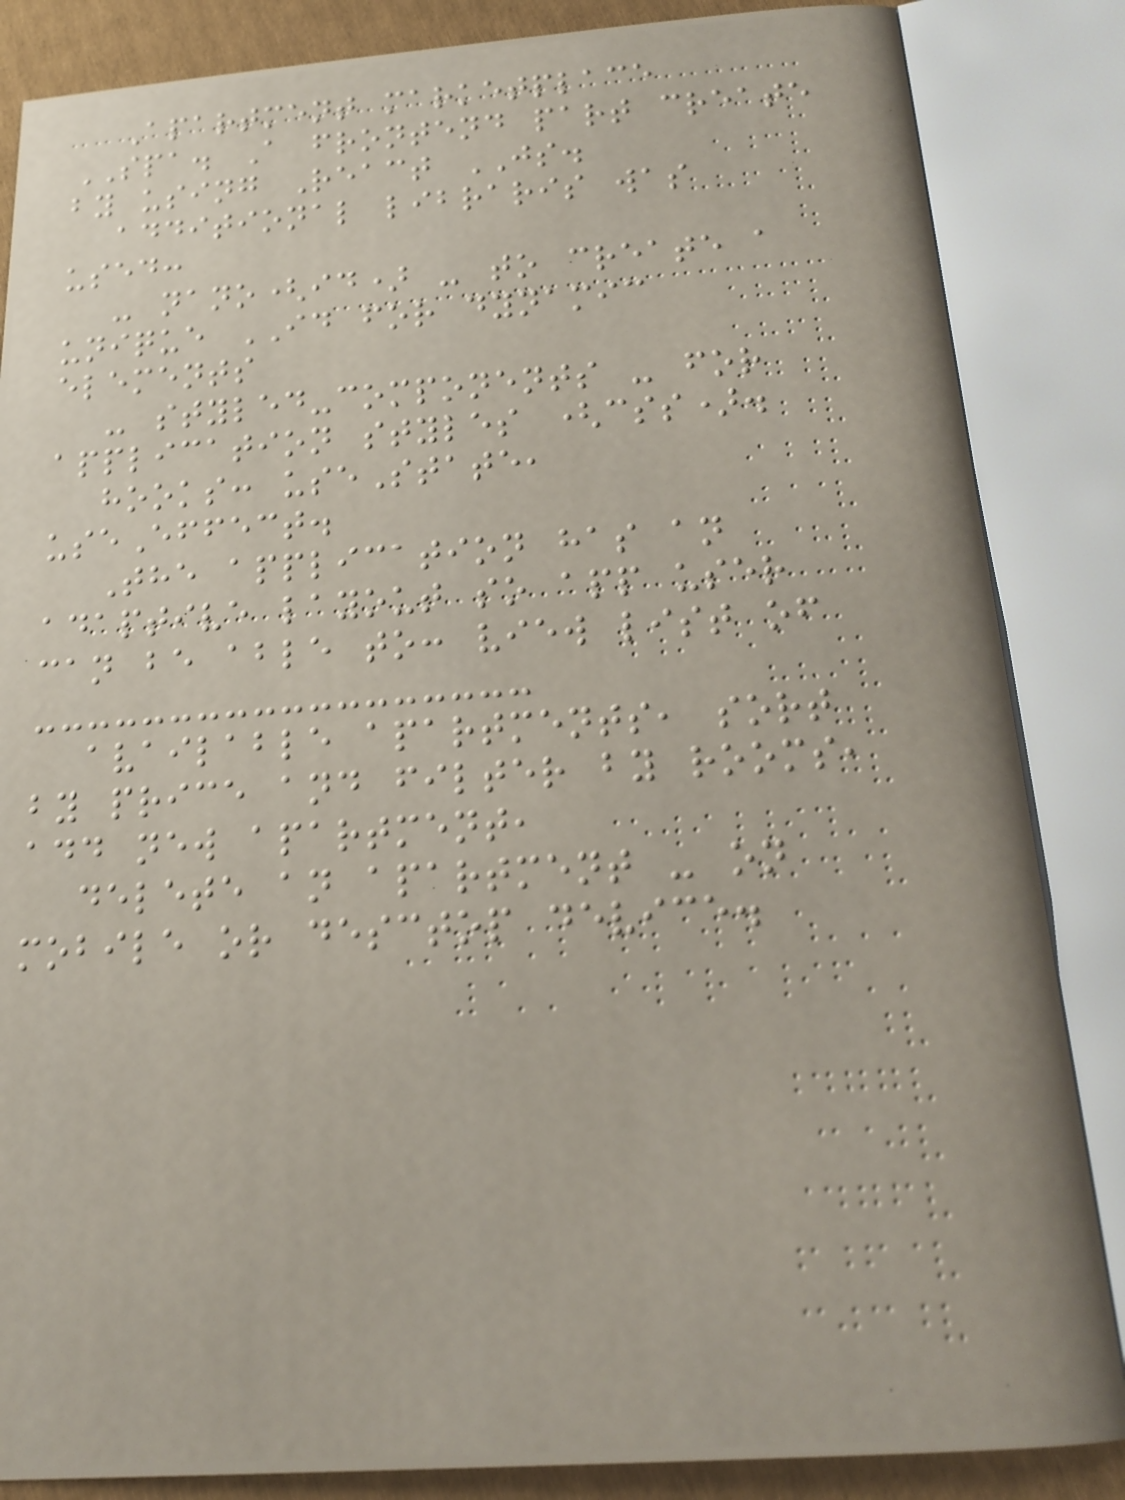Apartment marketplace
SPA. A frontend part create
by using React JS.
additional libraris was
used:
- nano(id) - to create a
unique ID for dynamic
elements
- styled-components - for
application styles (css).
hooks: useState,
useEffect.
The application has an
adaptive layout so app user
can be able to: view list of
available apartments, sort
by price and filter by rooms,
add new apartment,
delete an apartment - on
mobile or desctop device.
